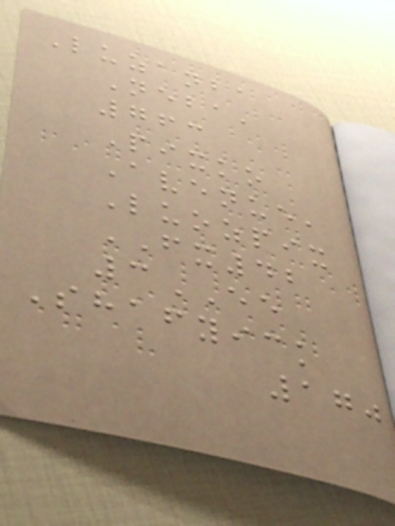Luzanba
Neba,
763
Pixko
Avenue,
Luozpix
FX42
3EE
Shafyick
170
